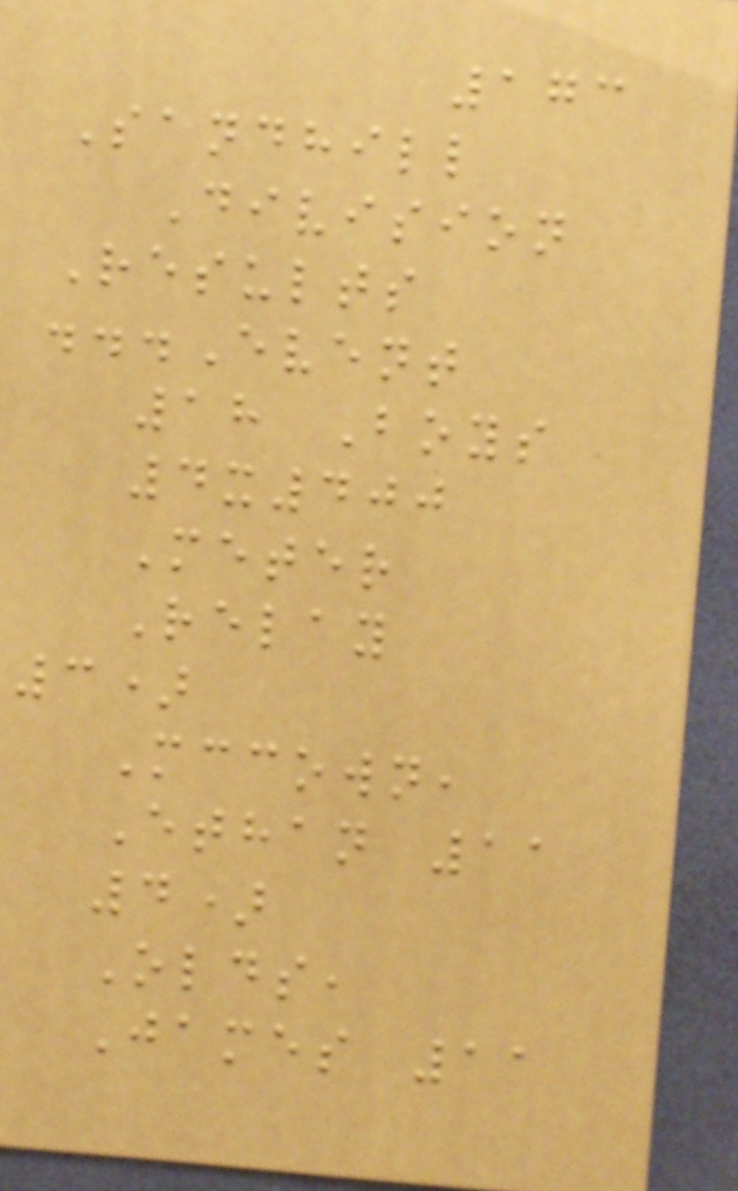173
Sandhill
Division
Results
...Event
18 Boys
4x400
Meter
Relay
3)
Mccown,
Ethan 11
4)
Olds,
James 11
